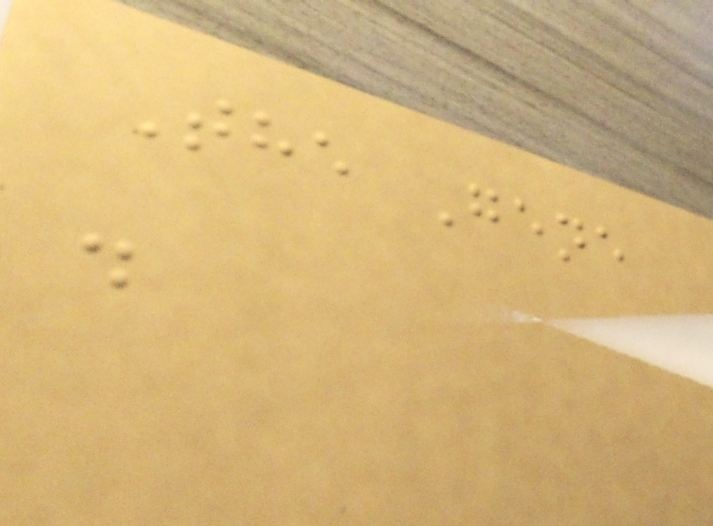The Gene
.
